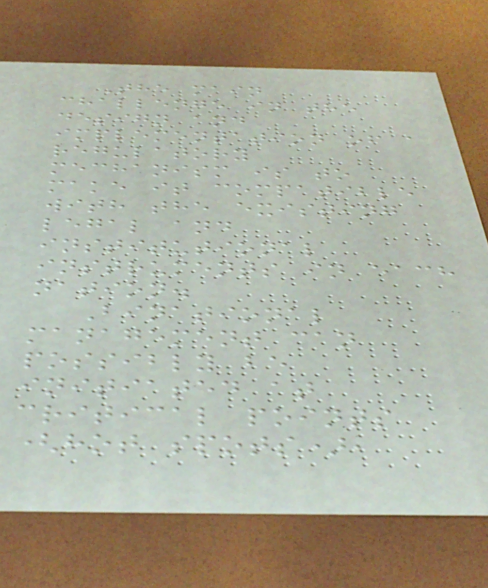The main
challenge in the
design and
implementation of a
regulatory
mechanism is to
make it compatible
with the existing
legal and
institutional
instruments in each
nation.
Binational
management can
possibly be
initiated at
critical points
(hot spots),
